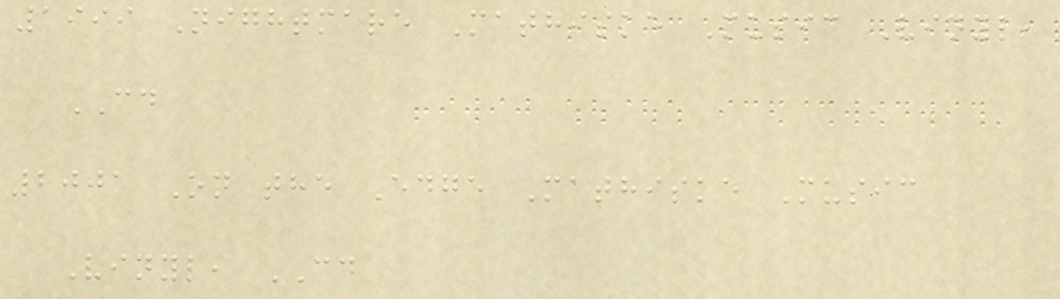1999 Nightmare Mathiske Music Vinyl,
CD
2001 On the Edge Mathiske Music
Vinyl, CD
